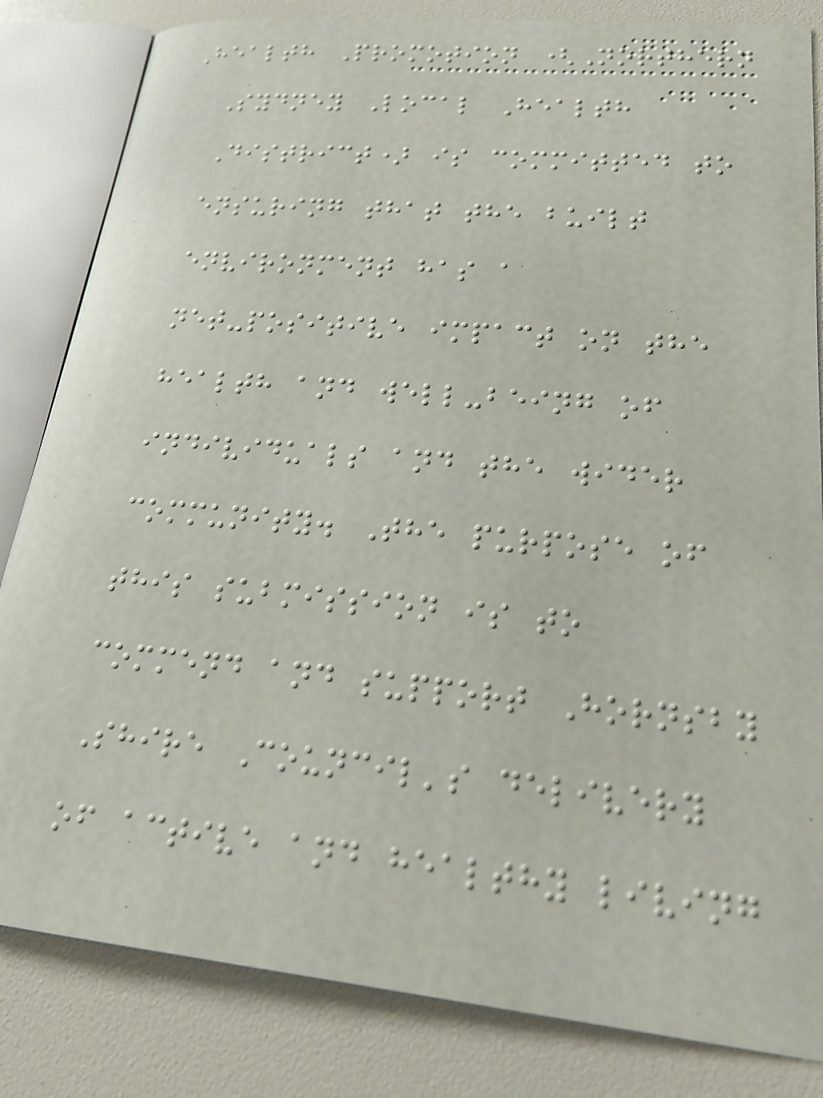Health Promotion (Northern
Sydney Local Health
District) is committed to
ensuring that the built
environment has a
net-positive impact on the
health and well-being of
individuals and the wider
community. The purpose of
this submission is to
commend and support Hornsby
Shire Council's delivery
of active and healthy living
